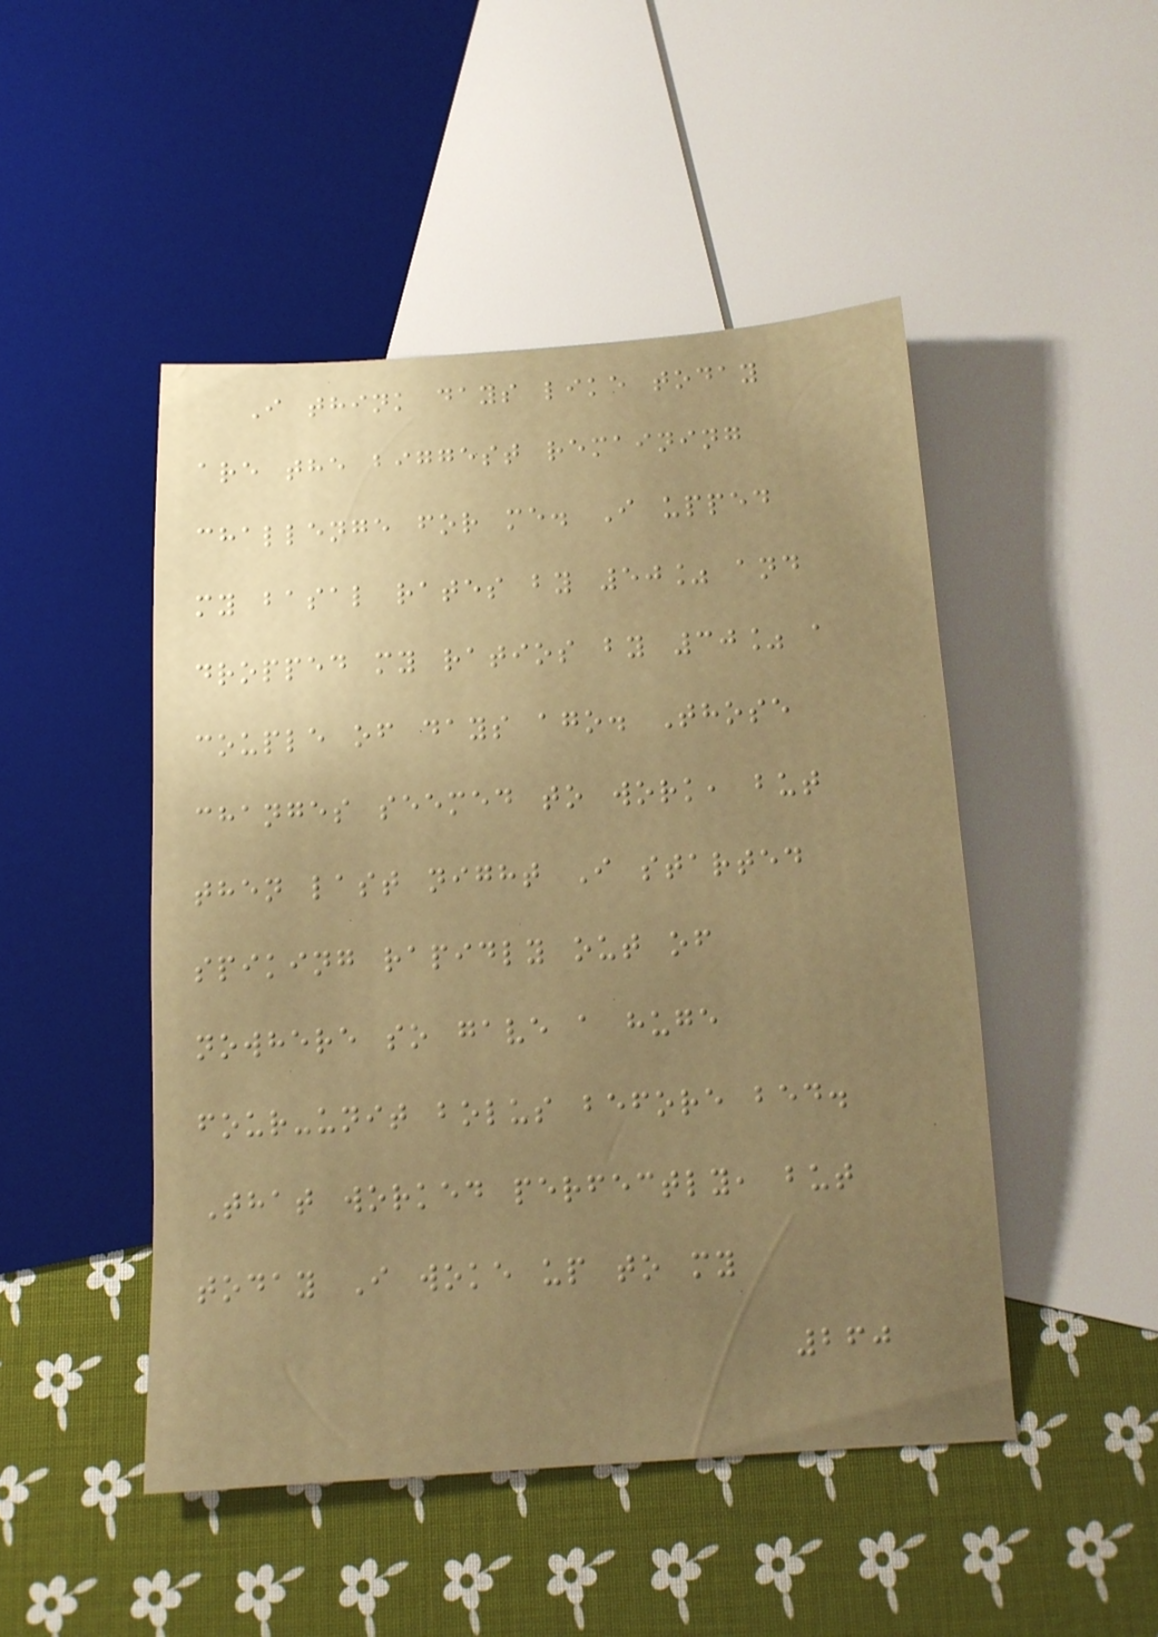I think days like today
are the biggest remaining
challenge for me. I upped
my basal rates by 50% and
dropped my ratios by 30% a
couple of days ago. Those
changes seemed to work, but
then last night I started
spiking rapidly out of
nowhere so gave a huge
four-unit bolus before bed.
That worked perfectly, but
today I woke up to my
260
